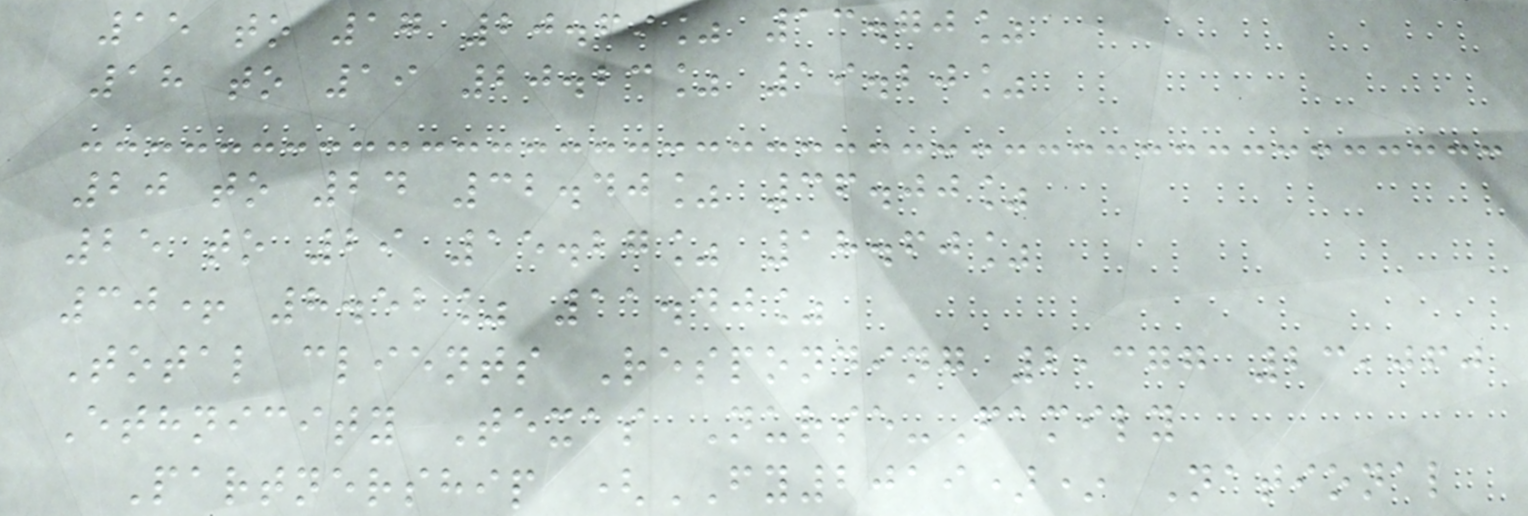15 to 17 20.69% 13.70%
18 to 19 20.23% 19.20%
20 to 24 32.40% 36.00%
25 to 29 15.27% 18.60%
30+ 8.52% 11.40%
Total clients Responding 2,377 23,060
Ethnicity Texas Nurse-Family
Partnership (FY2019)* National
